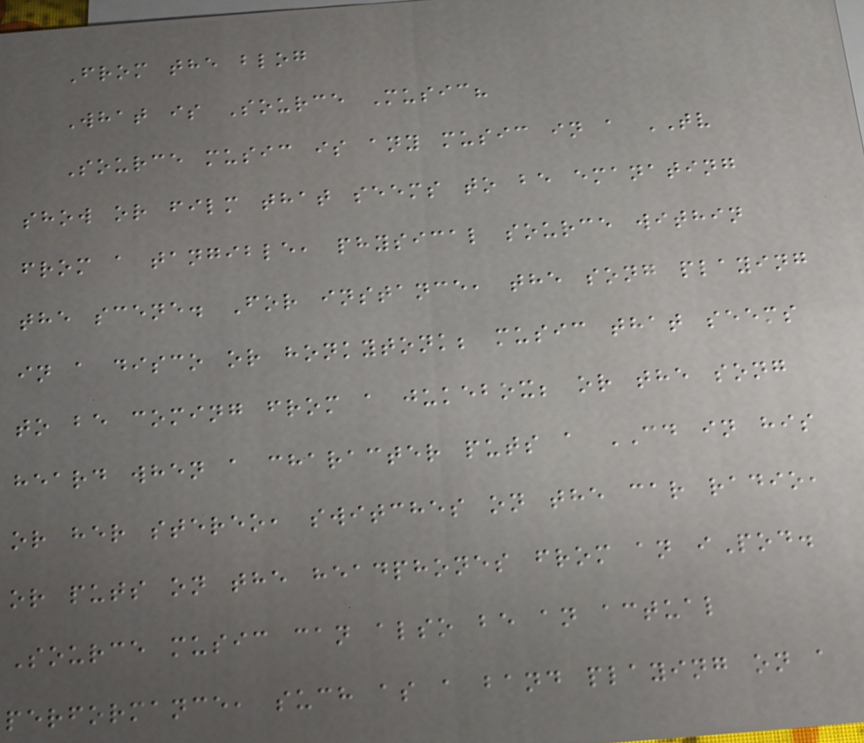From the blog
What is Source Music?
Source music is any music in a TV
show or film that seems to be emanating
from a tangible, physical source within
the scene. For instance, the song playing
in a disco or honkytonk; music that seems
to be coming from a jukebox; or the song
heard when a character puts a CD in his
or her stereo, switches on the car radio,
or puts on the headphones from an iPod.
Source music can also be an actual
performance, such as a band playing on a
